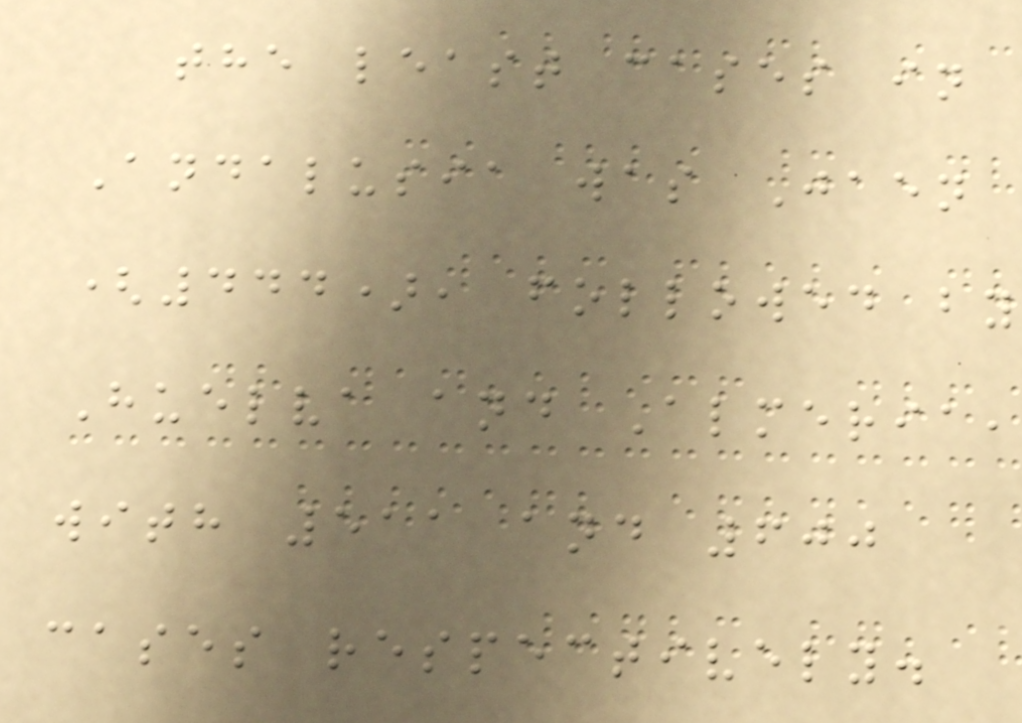the least cases in
Andalusia was Jaen
(444), followed by
Huelva and Almeria,
with 511 and 600
cases respectively.
